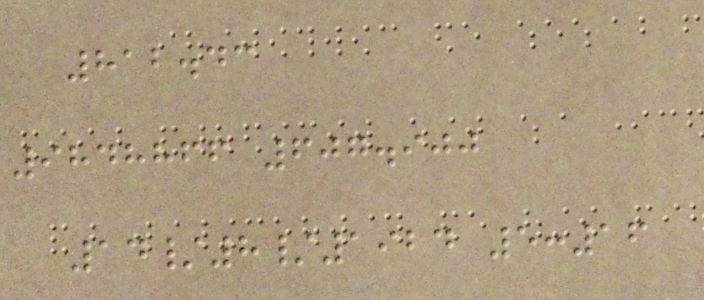812.43
9848866 607.900
14/8/1924 5:16
